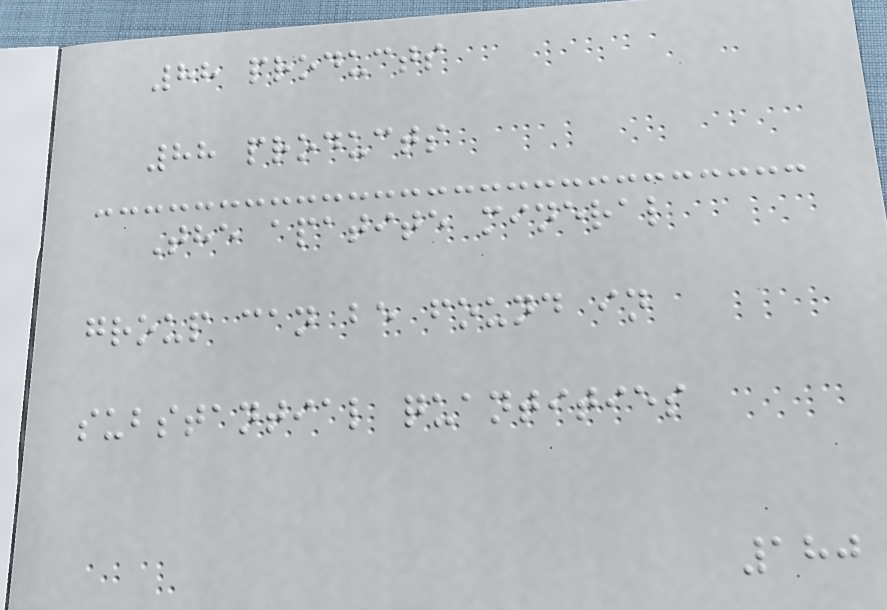88 products
88 products
The apatite mineral
group can be found in
substantial quantities
180
